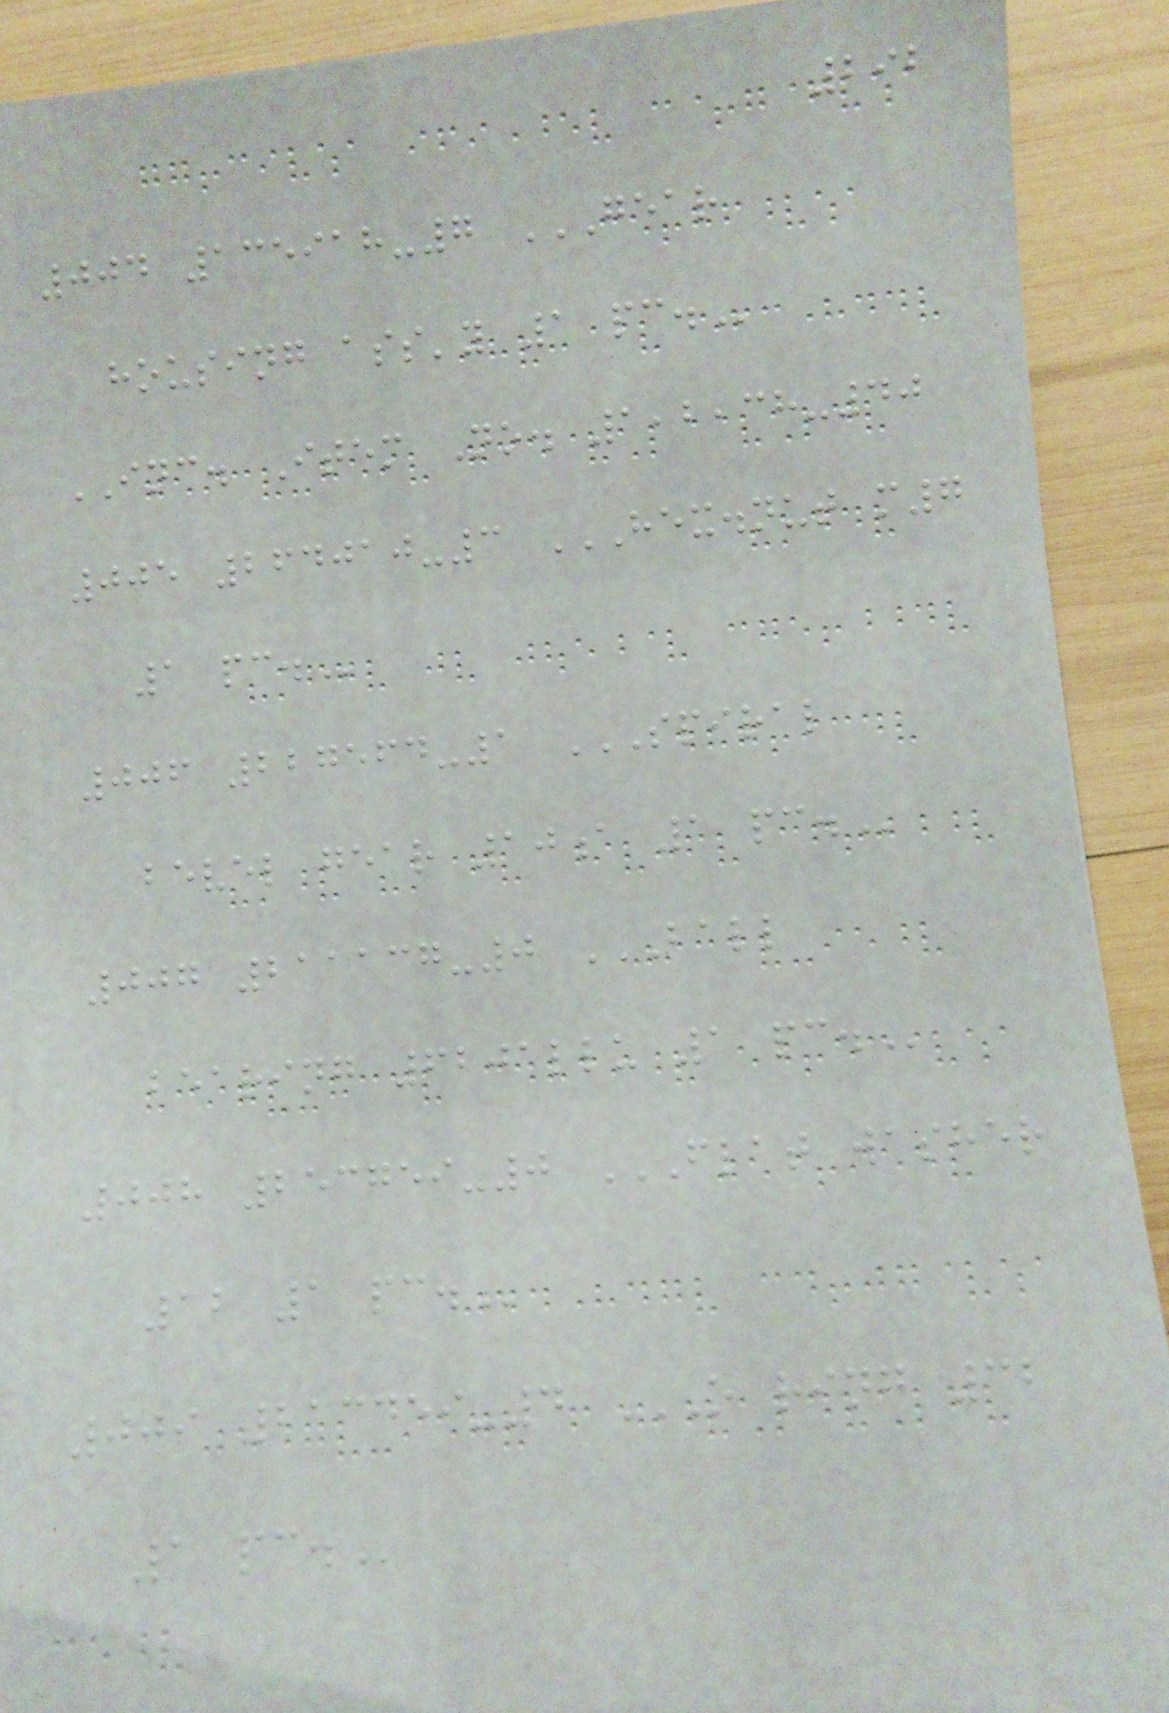292
004 135918-7 GEAR
HOUSING ASS'Y 1 PC.
INC. Item No. 1,2,38-40
005 264010-3 HEX.NUT M7
1 PC.
006 227564-1 SPIRAL
BEVEL GEAR 10A 1 PC.
007 211137-0 BALL
BEARING 6201LLU 1 PC.
008 253759-0 FLAT WASHER
12 1 PC.
009 213459-4 O RING 32
1 PC.
